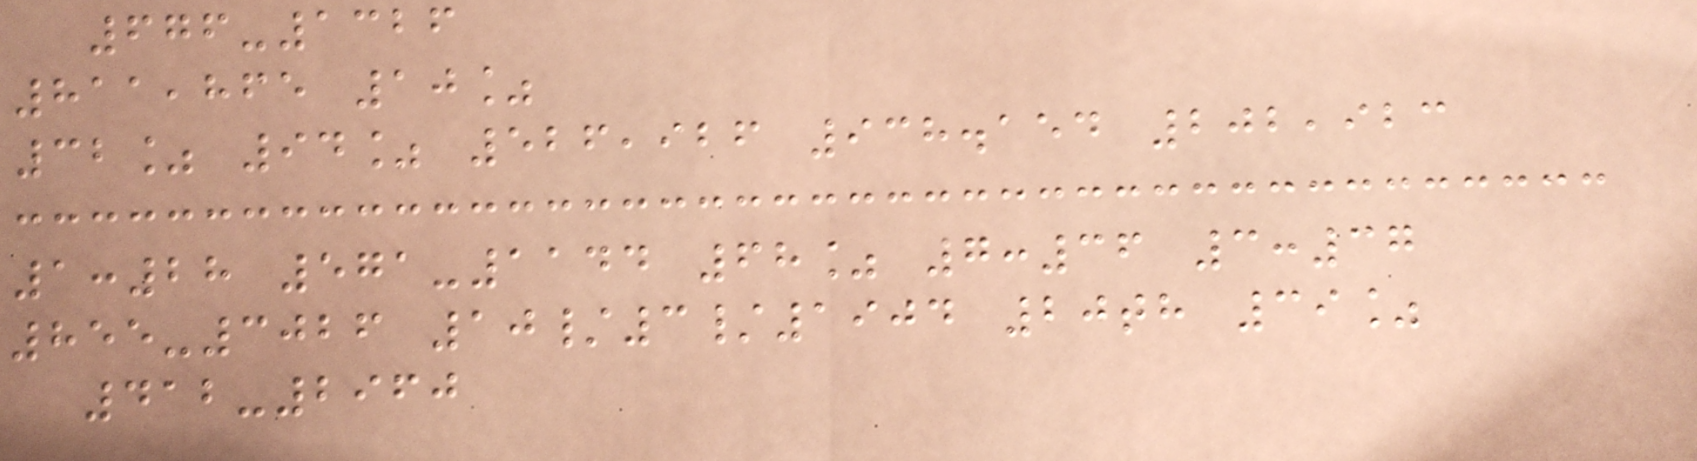676-1326
811,865 10%
32% 94% 526,926 938.154 202,923
1:28 571-1144 68% 7:36 3:37
855-3026 10/3/1904 20th 39%
412-2960
